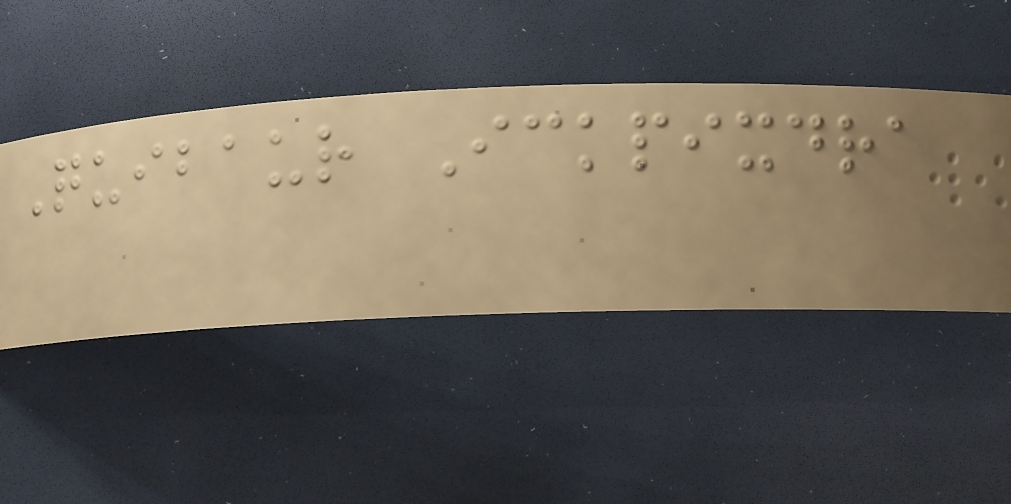Quibaur Ickpixdra
